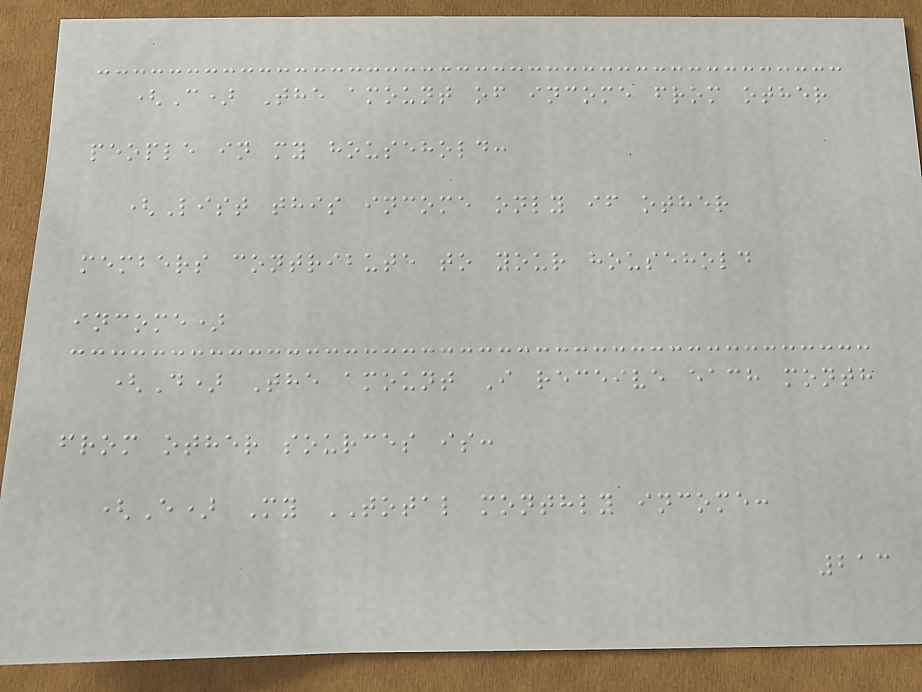(C) The amount of income from other
people in my household:
(List this income only if other
members contribute to your household
income)
(D) The amount I receive each month
from other sources is:
(E) My TOTAL monthly income:
213
